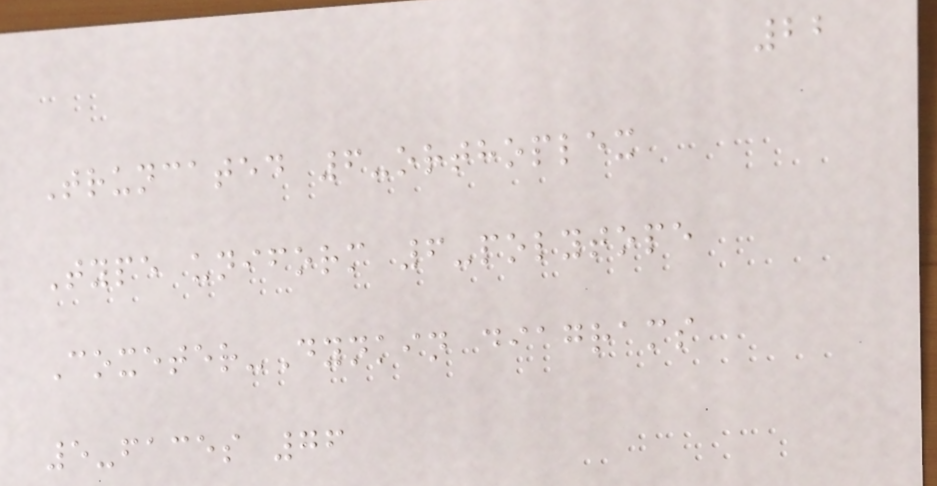22
Truncated 6-orthoplex
Type uniform 6-polytope
Coxeter-Dynkin diagrams
5-faces 76
